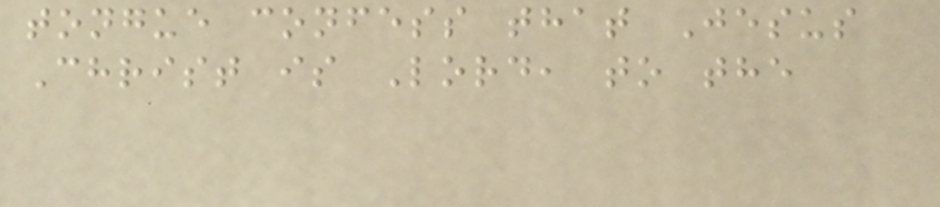tongue confess that Jesus
Christ is Lord, to the
